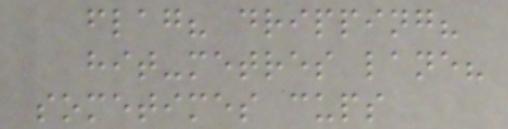flag? dripping?
hit-metres lane?
sometimes cups
